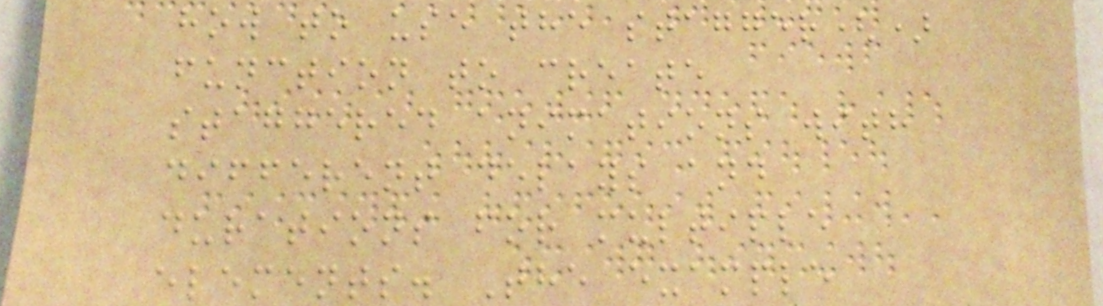how to use the stagger()
function to create
staggered animations with
different delays and
durations for multiple
elements. The example
